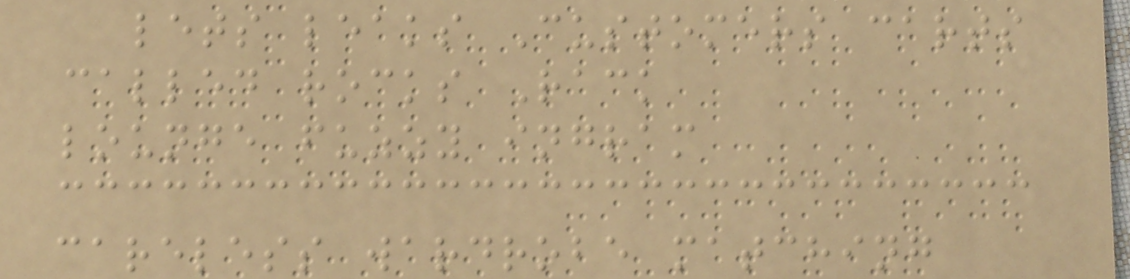lets leaks Customers carts
called rocks Rack
lounge fuzzy ingram
careless wardrobe matching
